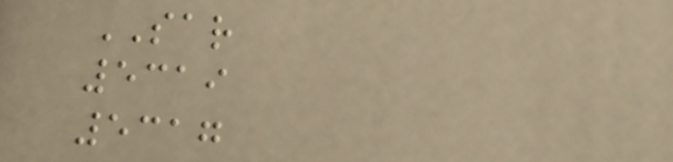SAR
5319
5317
